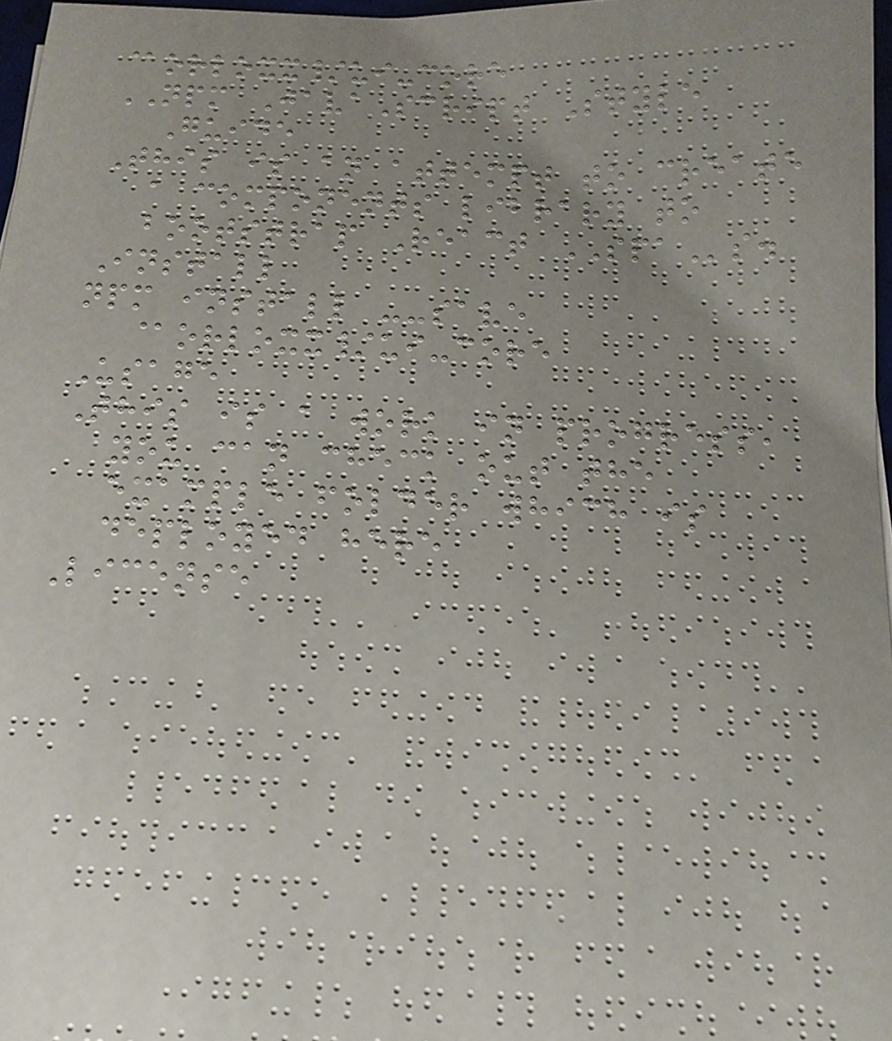@orloxx/ui-core
NPM JavaScript Style
Guide
This is an attempt to create
a components library to
bootstrap React SPAs.
Install
npm install --save
@orloxx/ui-core
Usage
This is a work in progress,
you can check out the
example folder which is
deployed here
License
